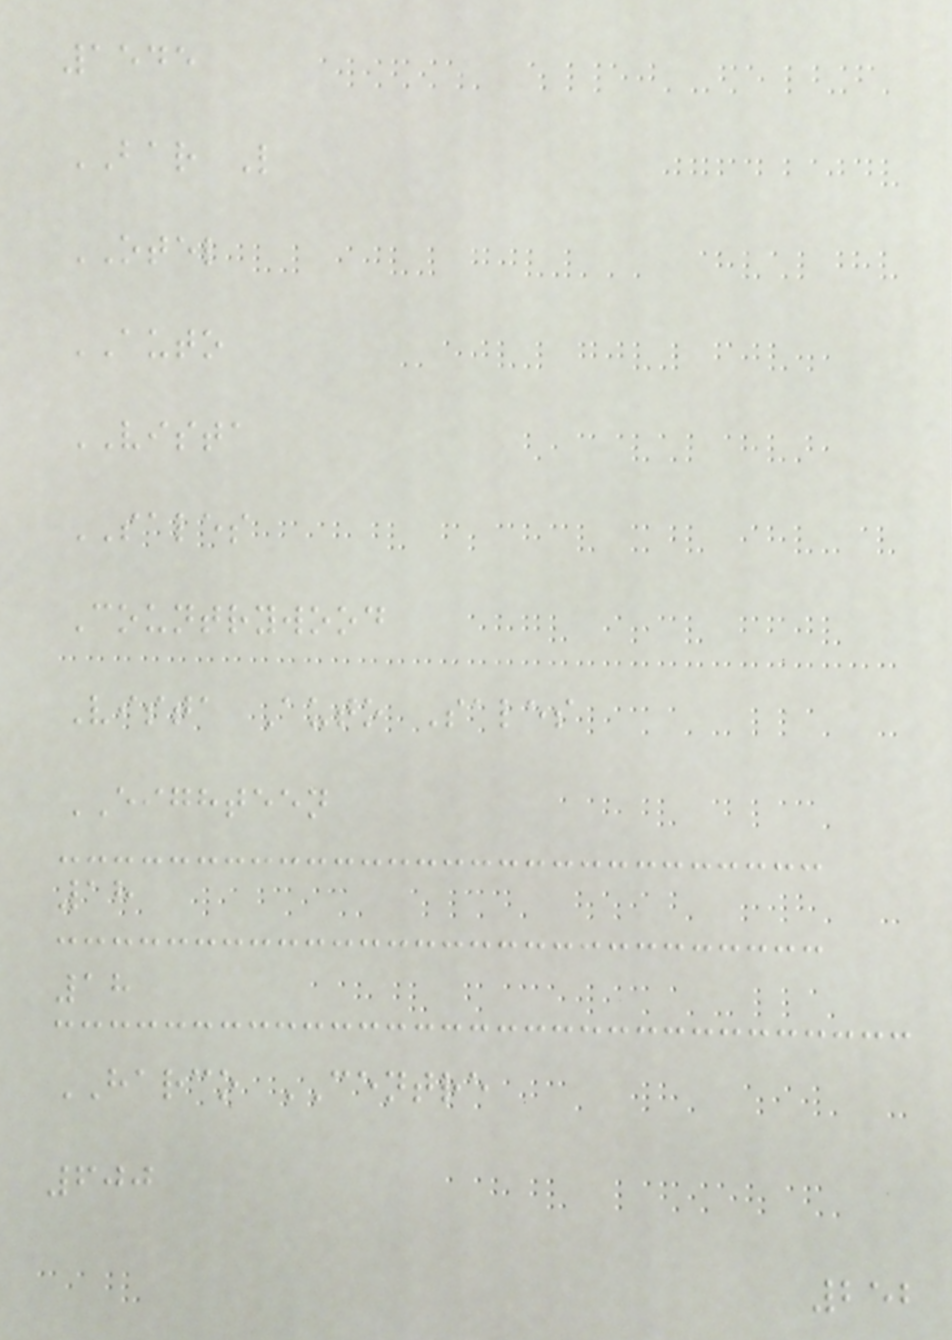1545
BAR L
OTEL
AUTO
VISTA
SALES
Countrywood
Vista Auto Sales
EIGHTEEN
18
18
HARCO CENTRE
600
252
